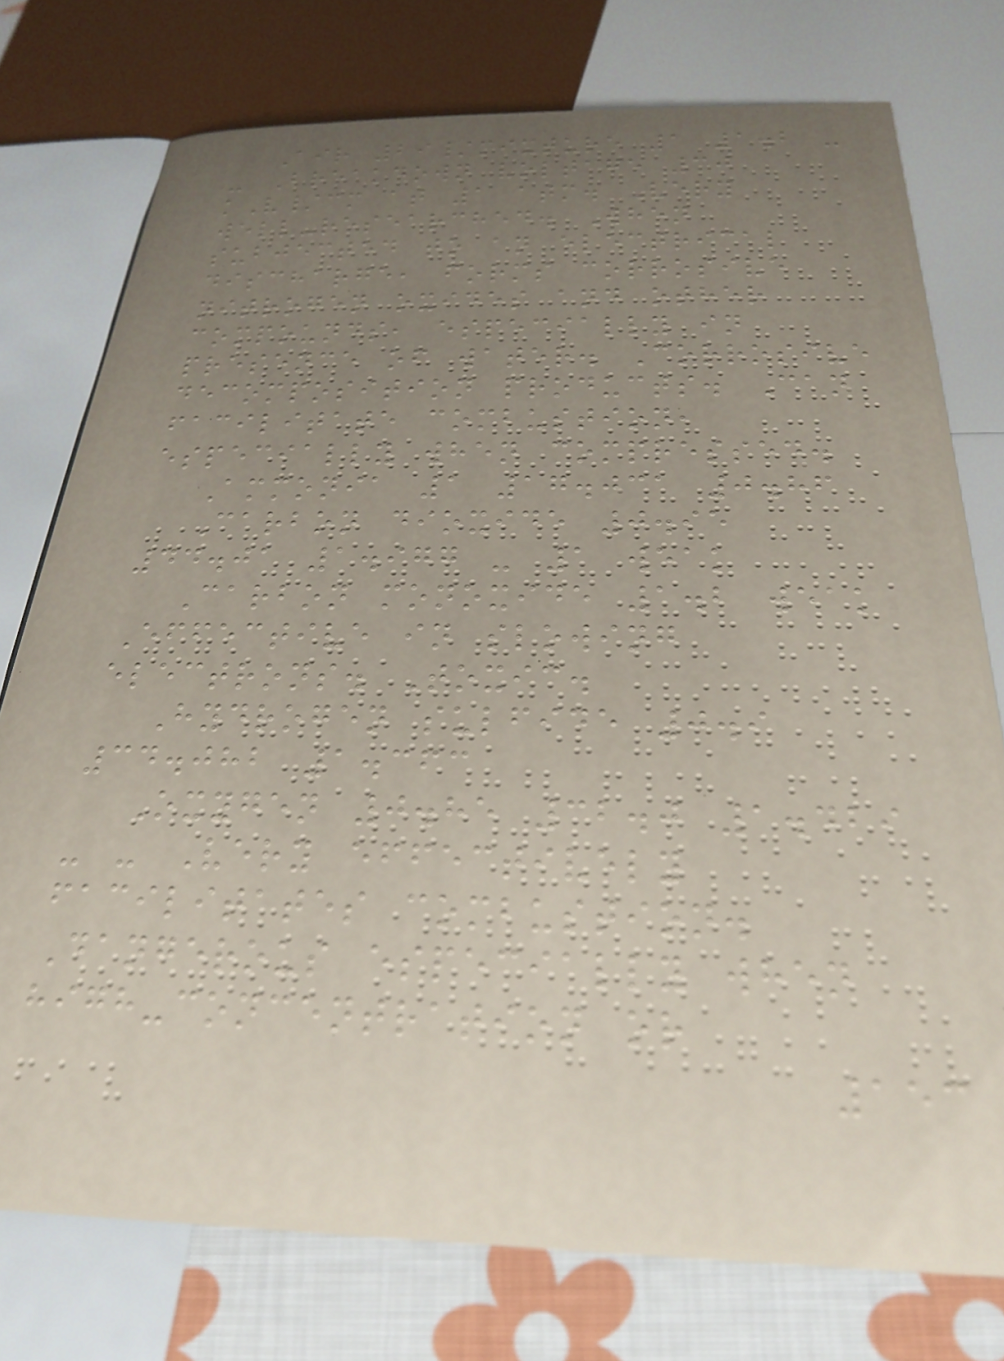Air 29/mixture 1 1.2 -
- Breakdown voltage 30
kV/cm at 1 atm. Very
well-researched. When
subjected to an electrical
discharge, forms corrosive
nitrogen oxides and other
compounds, especially in
presence of water. Corrosive
decomposition products. Can
facilitate combustion,
especially when compressed.
Ammonia 1 17.031 0.86
Carbon dioxide 0.95
44.01 1.977 - 1 weak
Carbon monoxide 1.2 weak
Effective in slowing
electrons. Toxic.
Hydrogen sulfide 0.9
34.082 1.363
Oxygen 0.85 32.0 1.429
- - Very effectively
facilitates combustion.
Dangerous especially when
high-concentration or
153
